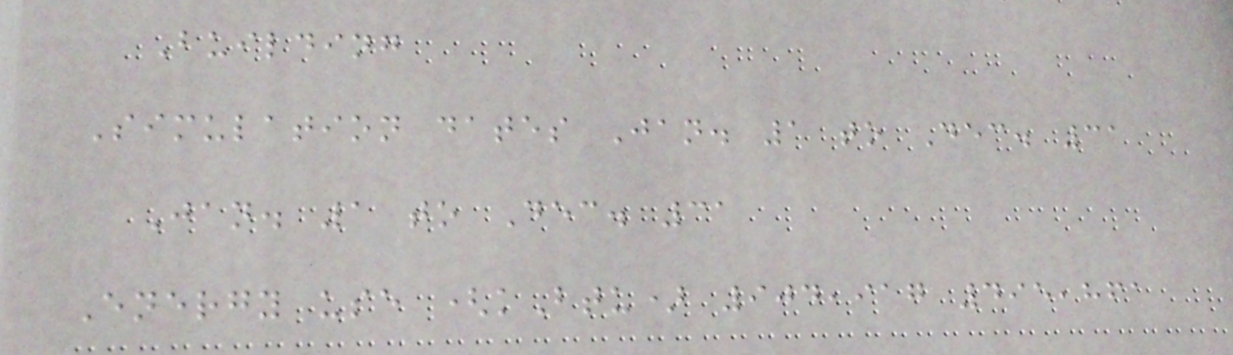Building
Simulation dates Jan. 1 to Dec. 31
Jan. 1 to Dec. 31
Energy use (kBtu) 904,917 495,861
